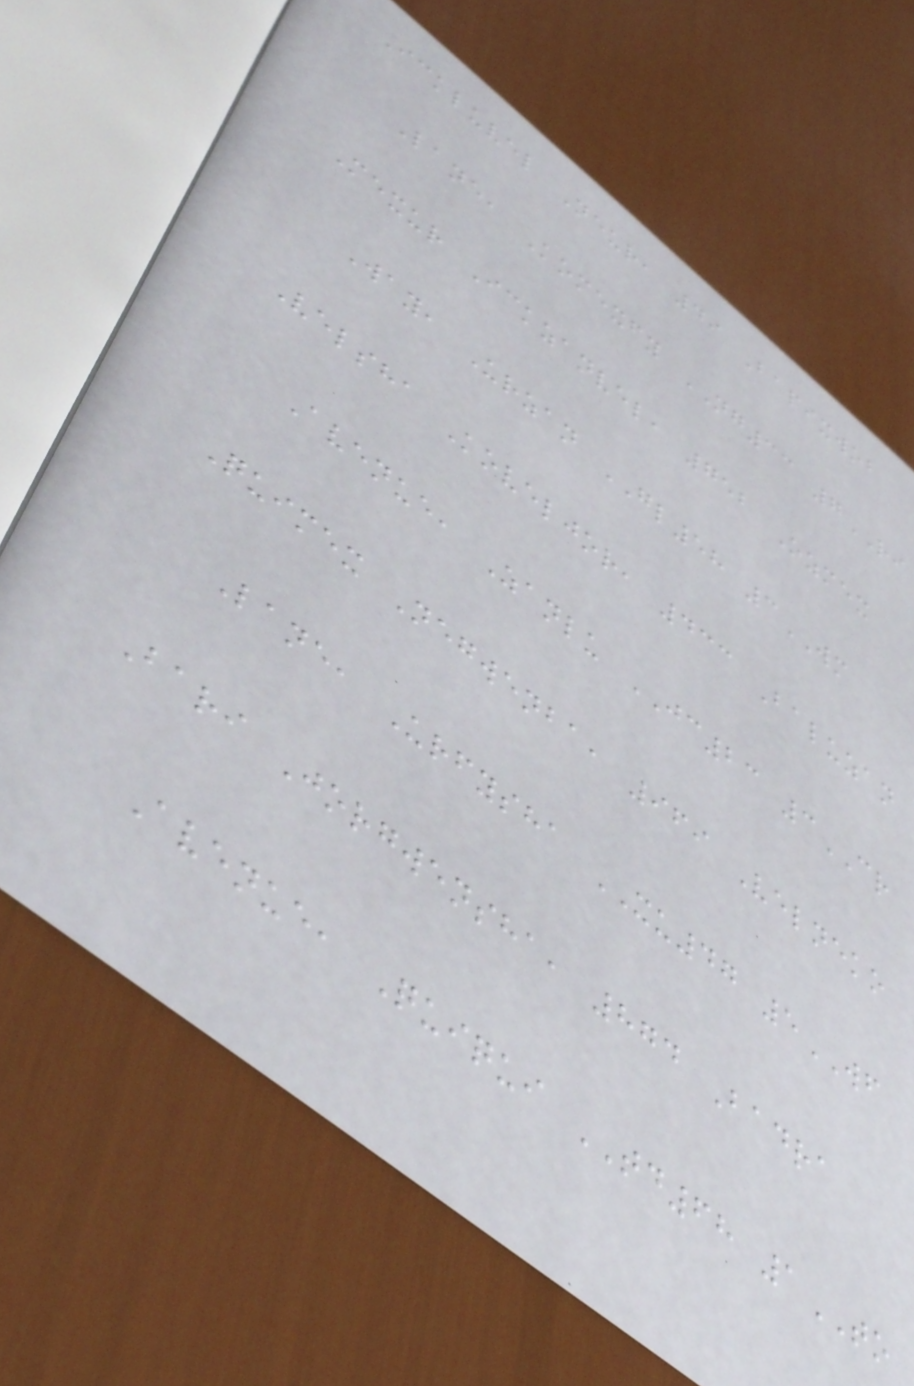Ickluvel Neur, 49 Bapixwob
Lane, Komexfy NG33 7RI
Mexur Ickzanvel, 752 Ozmex
Way, Urzan GL58 3WM
Velsha Koveljor, 433 Baluzan
Avenue, Zanlu JC23 3CR
Quimex Negwenba, 969 Velneko
Lane, Urfysha XU47 5WF
Bari Jorgwensha, 874 Badra
Avenue, Quiqui TD68 1TO
